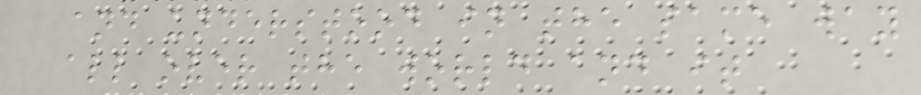and understood in the same way
all over the world and it
